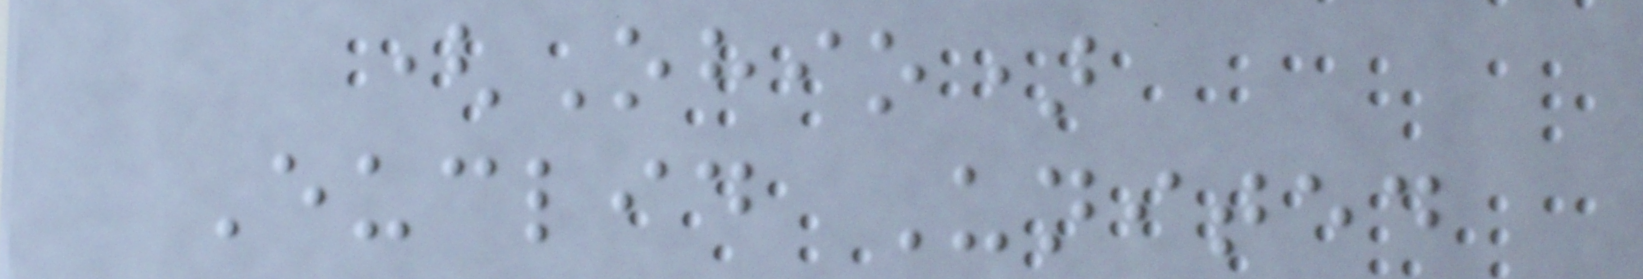(Ohio)
Euclid United
